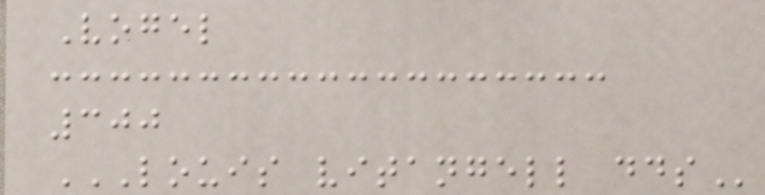Vogel
300
LOUIS VITANGELL DDS
